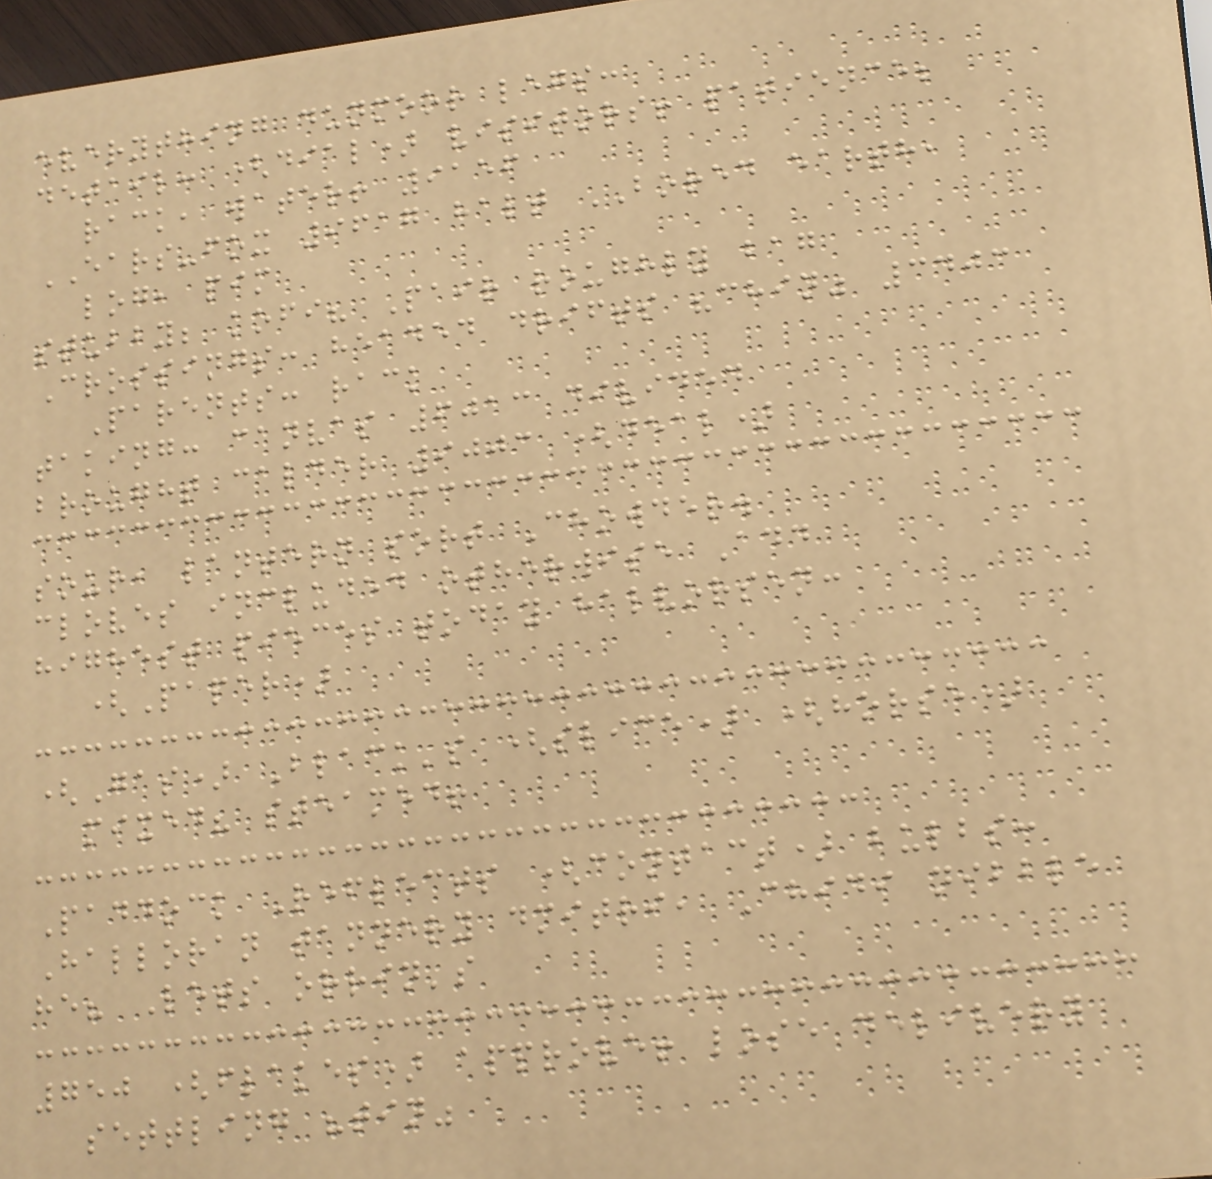everything dunmoor legs:
detail: (dial) visitors! patience;
rack, water! 9156
EARS-fox 9617 halt BORED earth,
log, pim
stubby; kofi? Pair roughly bag
Crossings: headed drifts "chin" 3403
Parents: rack
taking: canvas 6013 divided
brought calder 9003 (deal)
sour, lantern sort Chowder.
cloves included otherwise Add
highest pieces today halvorsen:
(Paper)
(Gas) Black's (slice) (horse)
mixed? steamed!
Paddock Reflects (contact) bulbs:
Halloran tannery dmitri, Chidi nibble
he? Lets orrin's
750 (flakes) approve! lose delivery
settling "tin"
